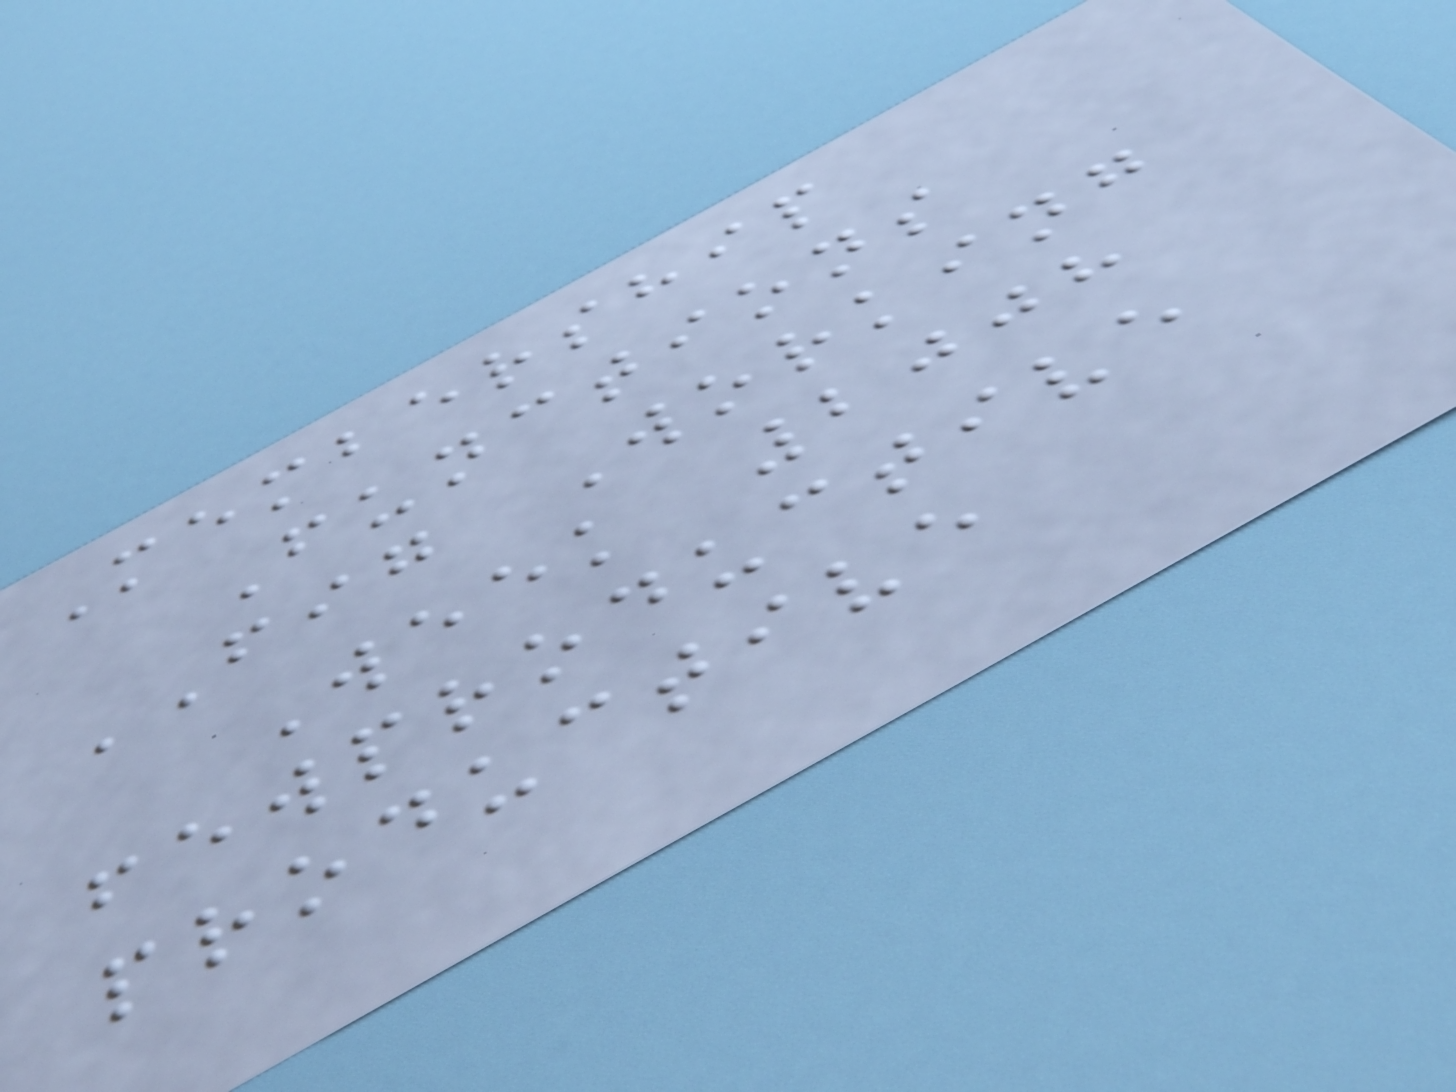Membership
Functions
FIG Working
Week 2008
fewproductive
productive
